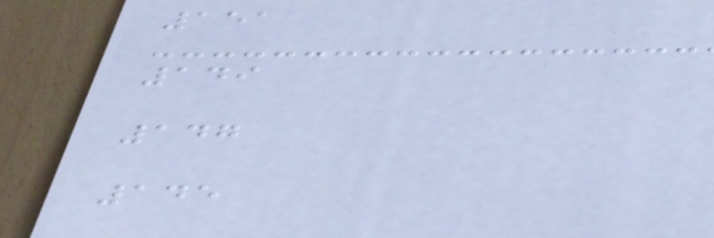151
149
147
145
